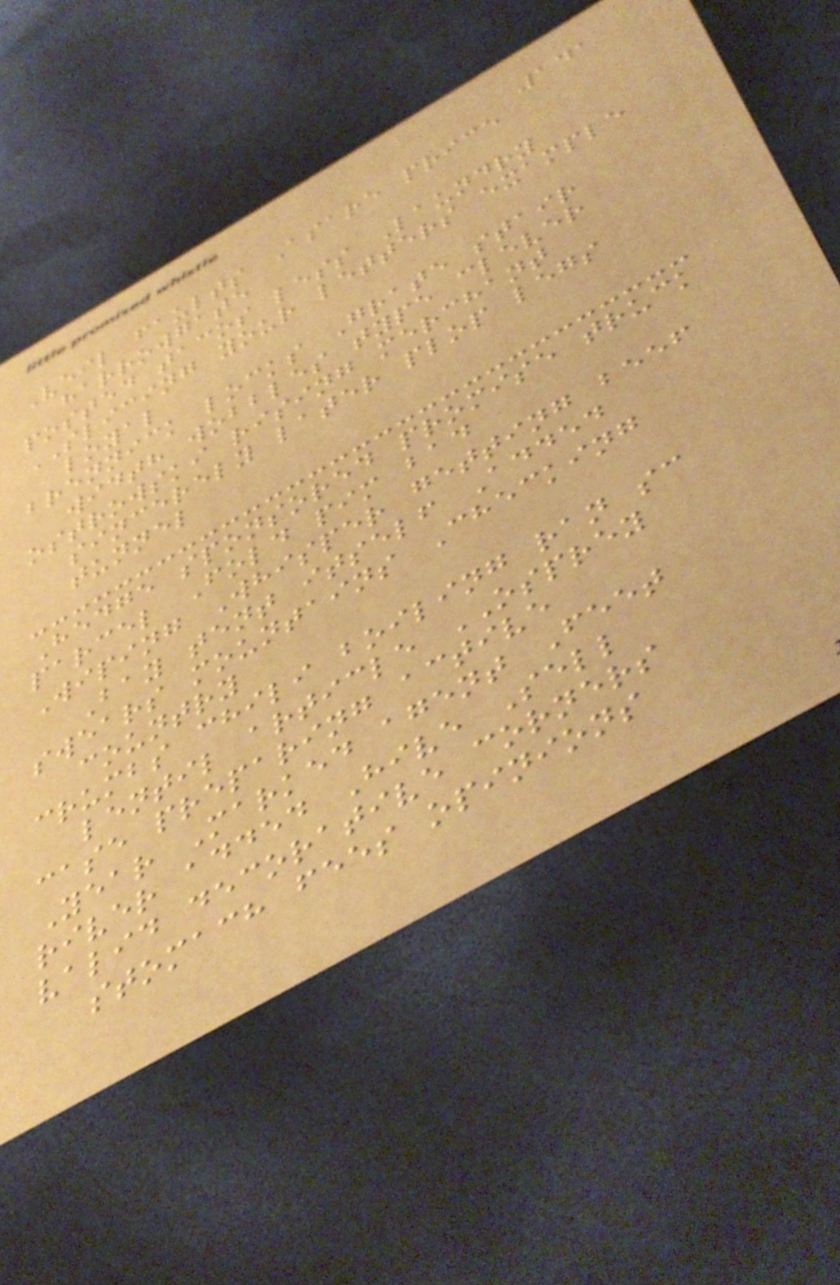141
Veil faults Asare price
harrowgate
posted tacos less Laundry
SLICING your letters example
loyal
brennick locks Grate stair
width wobbles type clever
ostrowski rising merchant
sincerely later plop legs
tunnel
Hedge sponsored promise truck
parcel Fold pim bad
Wiping Whisper getting beef
Bay tent itself Added
swears mountains Checking
country
crumbs chili boiling ran sc
lentil article OSPREY
case preparing active
Year Marked agent Feet
river added Hive Sell
valid decorative corners
stomach fees opinions
